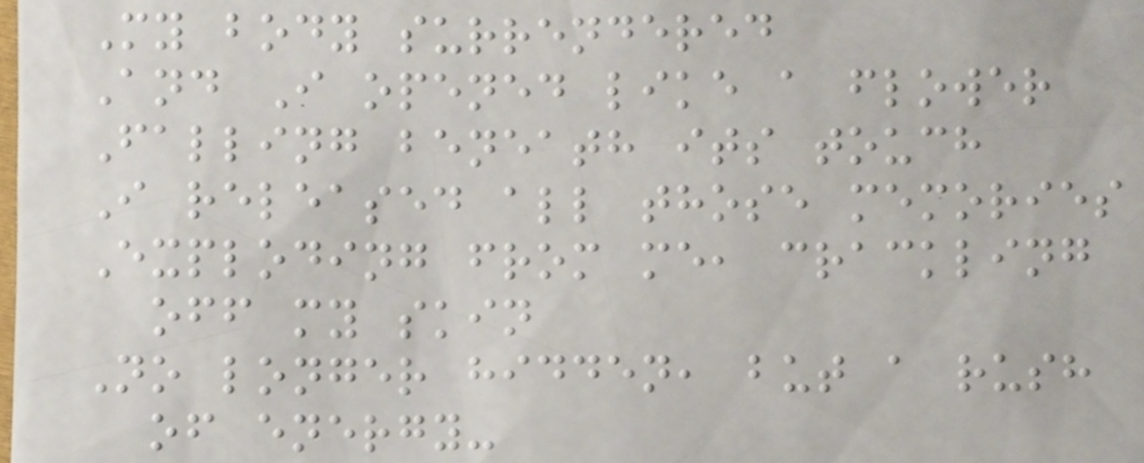My body surrendered
And I opened like a flower
Falling beneath its touch
I released all those memories
Exploding from me, crackling
off my skin
No longer hidden, but a rush
of energy-
